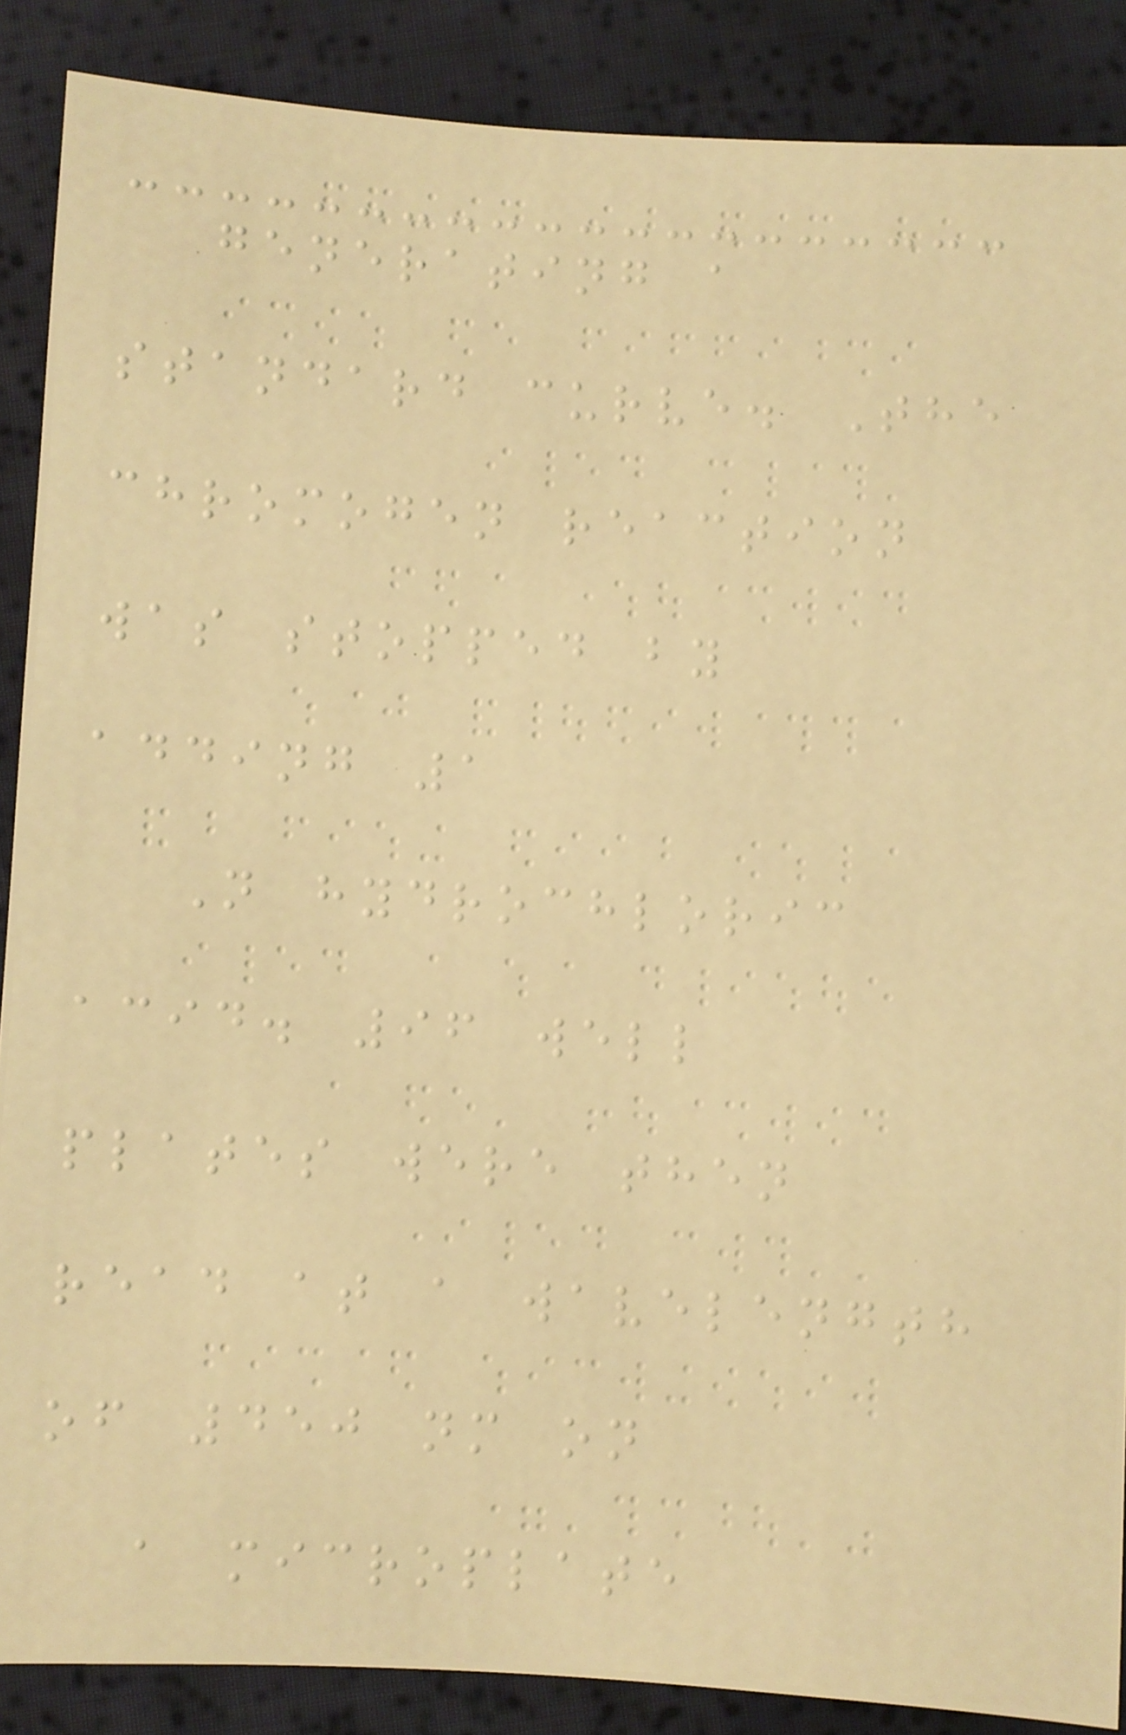generating a
standard curve. The
chromogen reaction
was stopped by
adding 1
N hydrochloric
acid. 96 well
plates were then
read at a wavelength
of 450 nm on
a microplate
